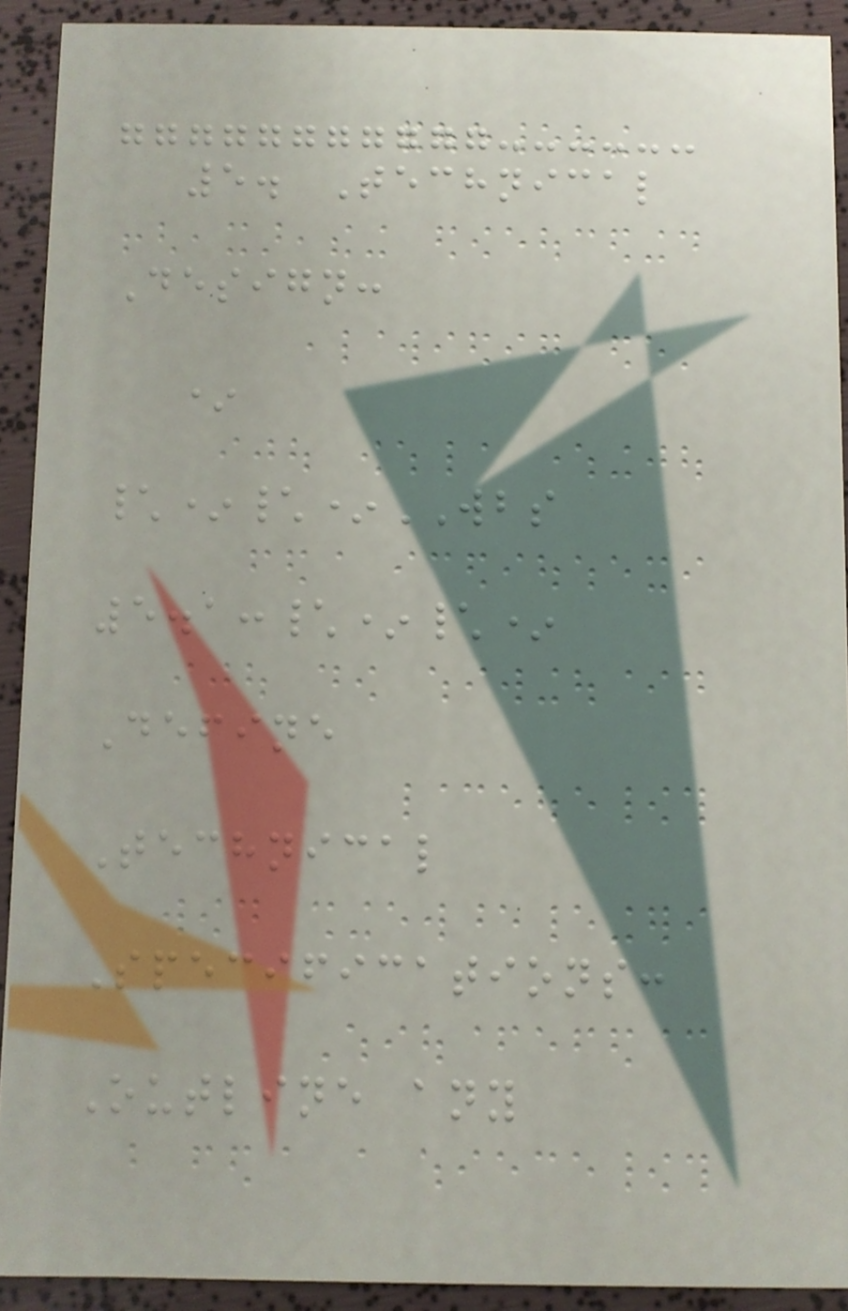5. Technical
Design:
*
\*\*WBS
5.1:\*\*
Define
Technical
Specifications:
Outline any
